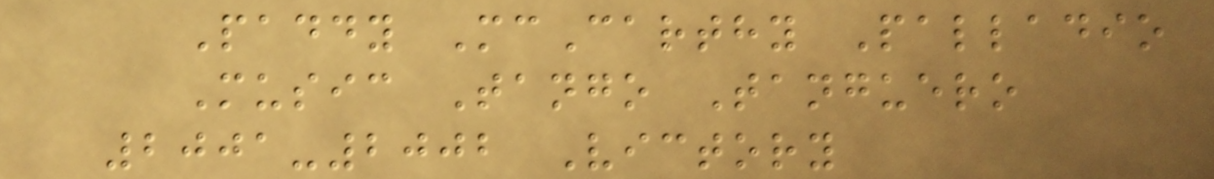Paddy McCarthy Palladio
Music Tango Tanguero
2001-2002 Victory
